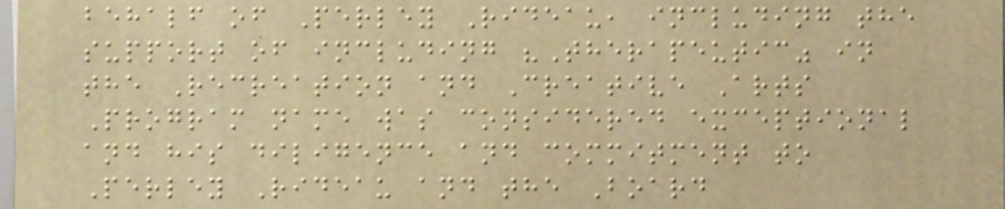behalf of Perley Rideau, including the
support of including "Therapeutic" in
the Recreation and Creative Arts
Program name was considered exceptional
and his diligence and commitment to
Perley Rideau and the Board
